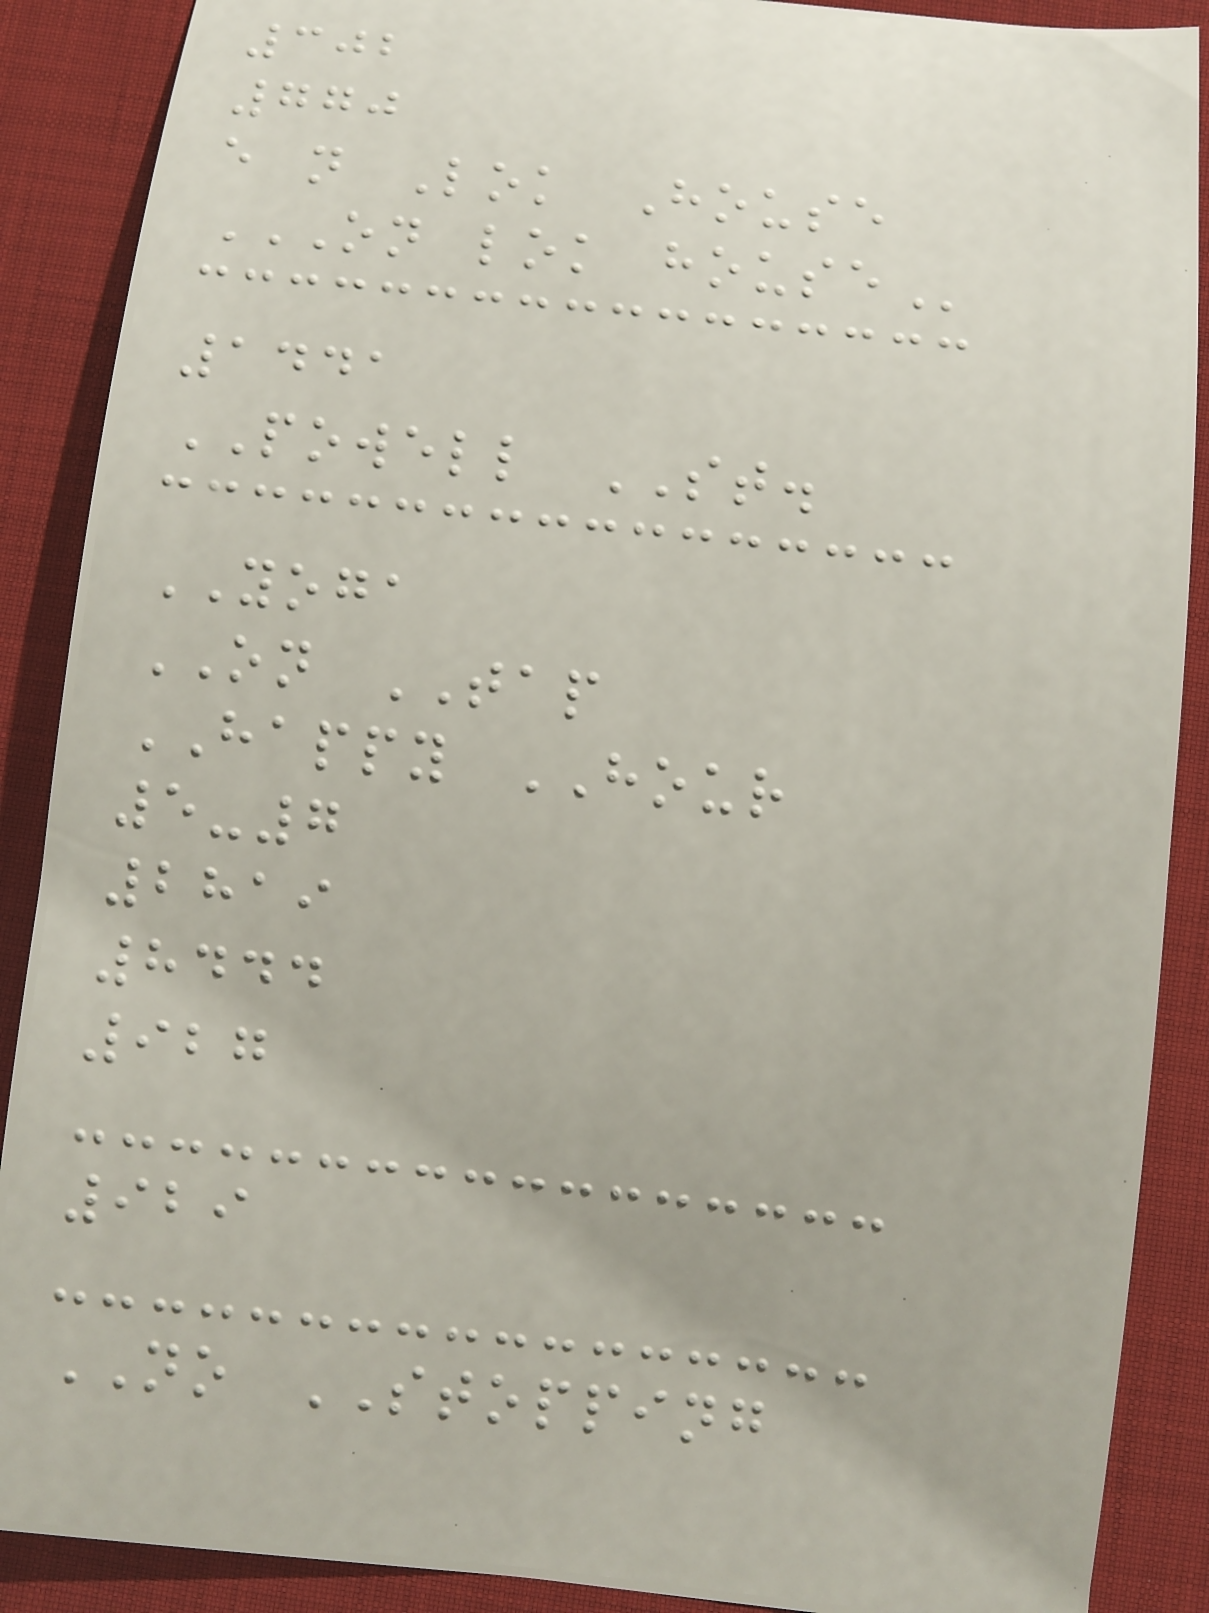302
770
e n Lok House
ON LOK HOUSE
1441
POWELL ST.
YOGA
ON TAP
HAPPY HOUR
5-7
2819
8444
927
929
NO STOPPING
